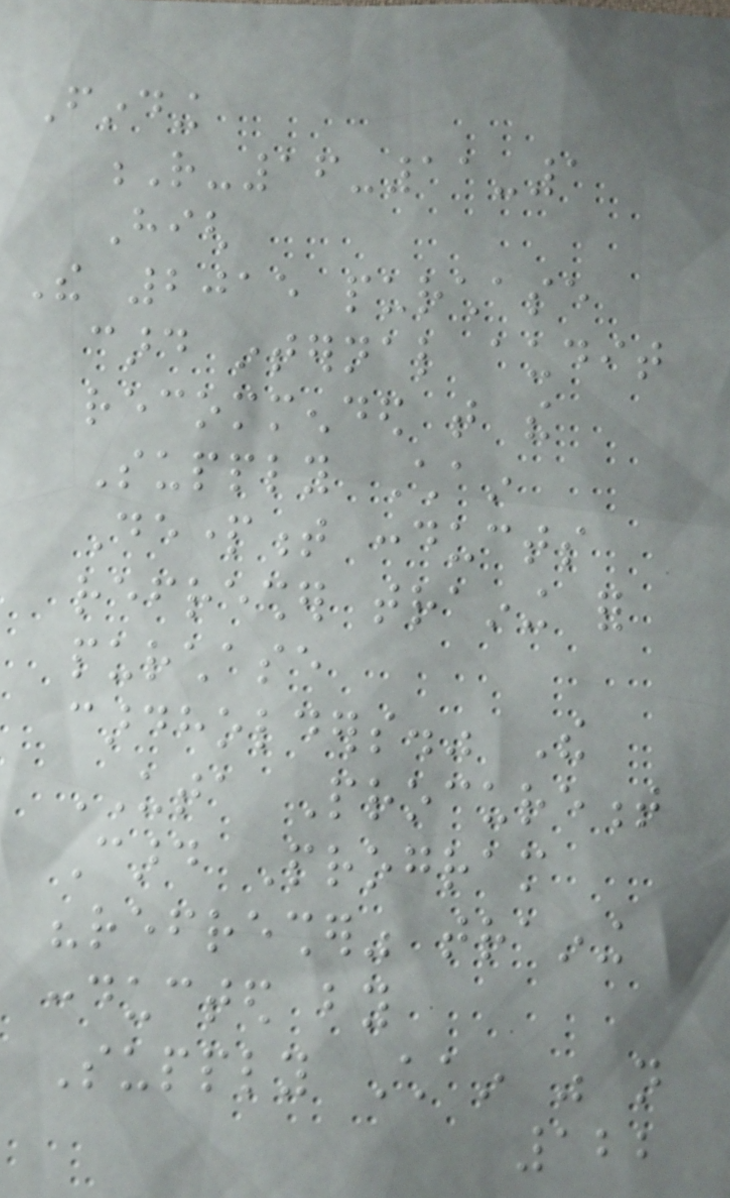Finding
R-16-11-1
High
The 2015 purchase
card internal audit
recommended that the
Supply Chain
Department conducts
refresher training for
purchase
cardholders." The
UTA Procurement
Card Program
"refresher" training
conducted by
Supply Chain was not
122
